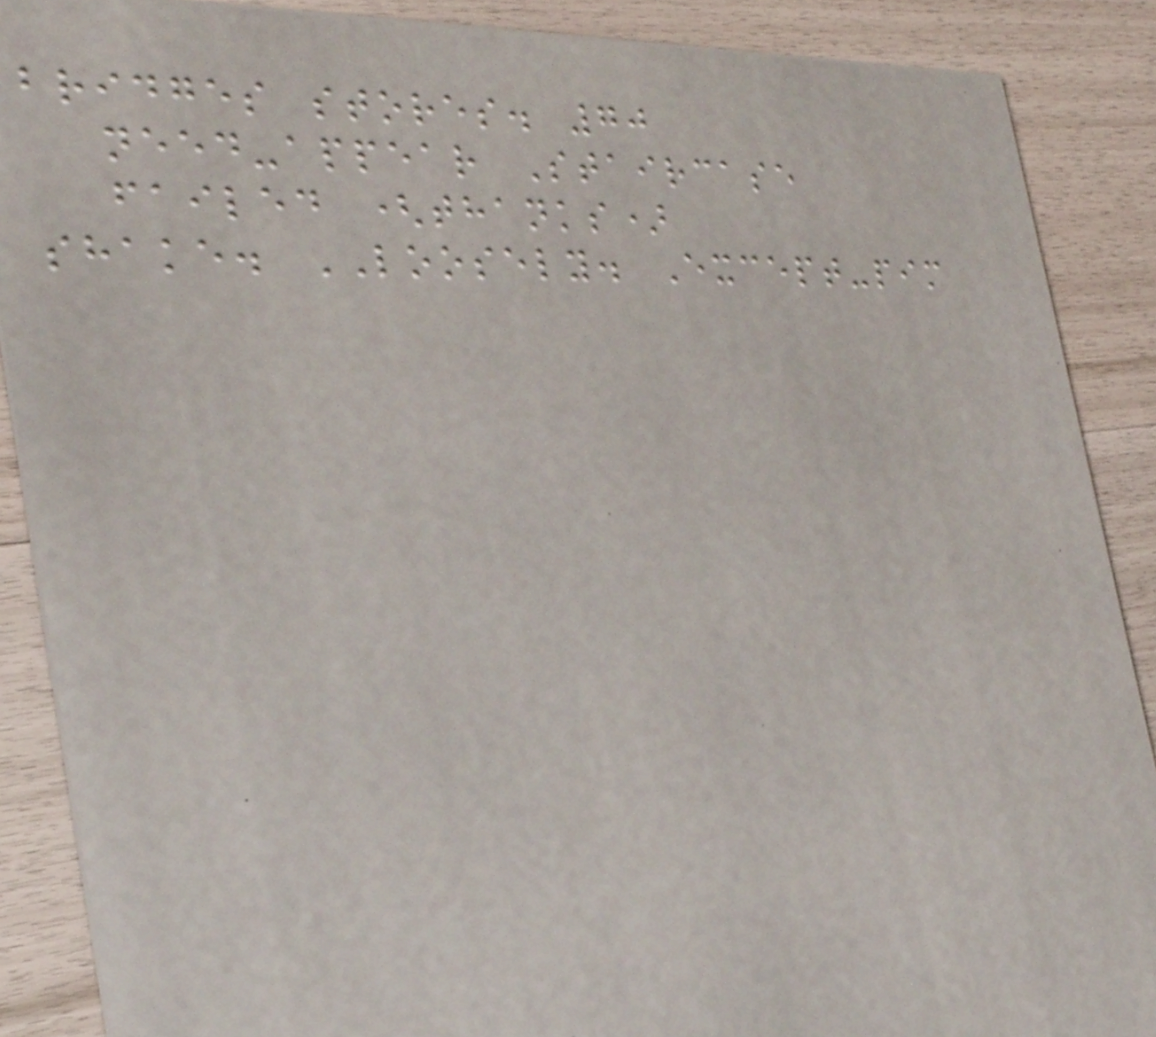bridges stores. 70
need-appear Staircase
failed (thanks)
shake. LOOSELY. Except-pim
